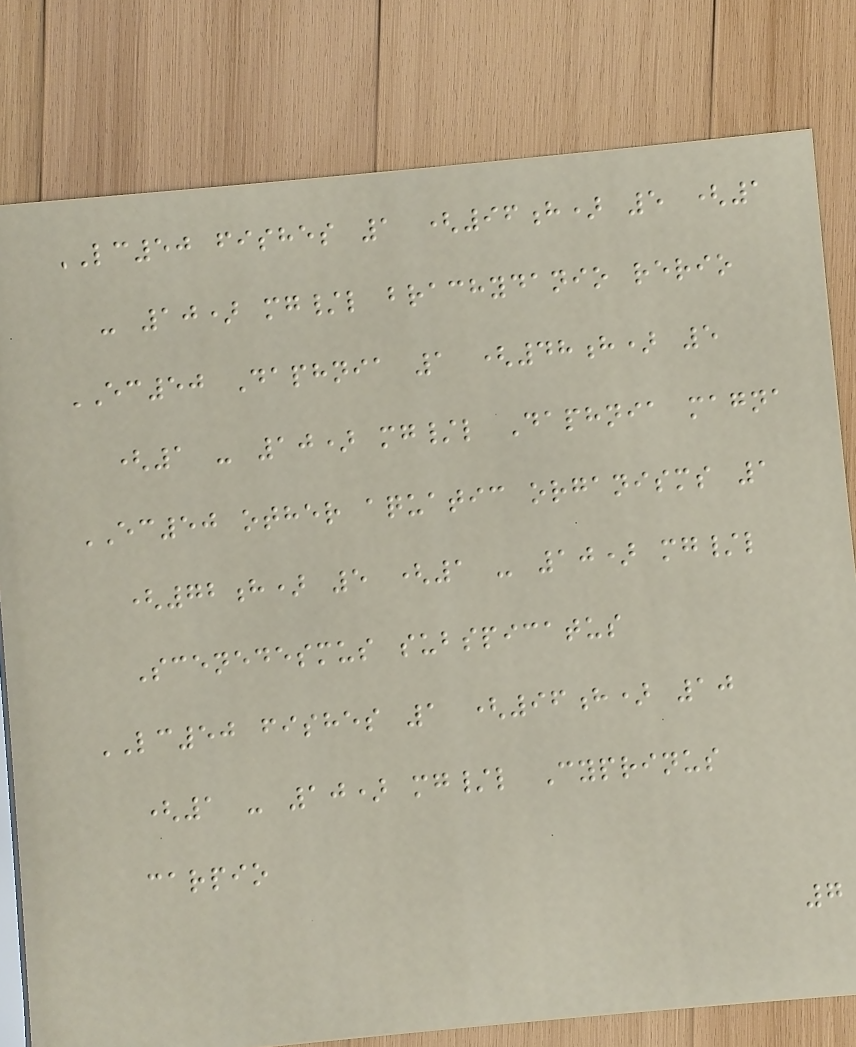LC50 fishes 1 (96h) 5 (1
- 10) mg/l brachydanio rerio
EC50 Daphnia 1 (48h) 5
(1 - 10) mg/l Daphnia magna
EC50 other aquatic organisms 1
(72h) 5 (1 - 10) mg/l
Scenedesmus subspicatus
LC50 fishes 1 (96h) 10
(1 - 10) mg/l Cyprinus
carpio
7
